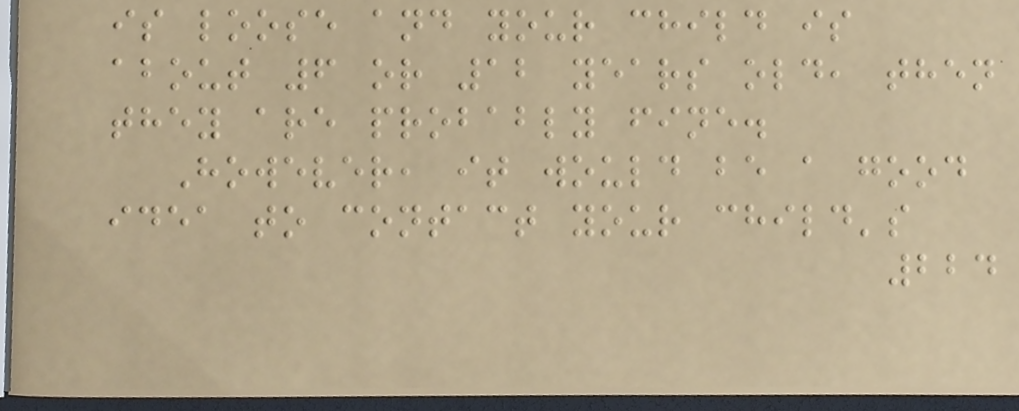is loose and your child is
about 6 or 12 years old, then
they are probably fine.
However, it would be a good
idea to contact your child's
224
